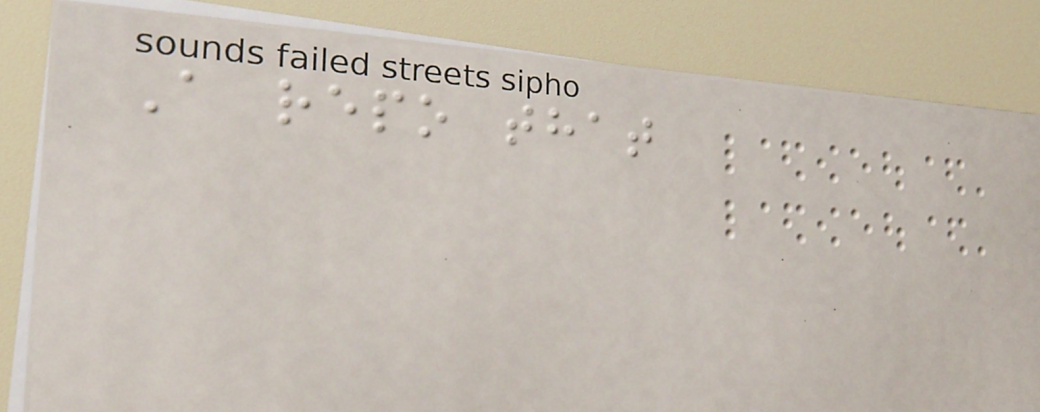A repo that
